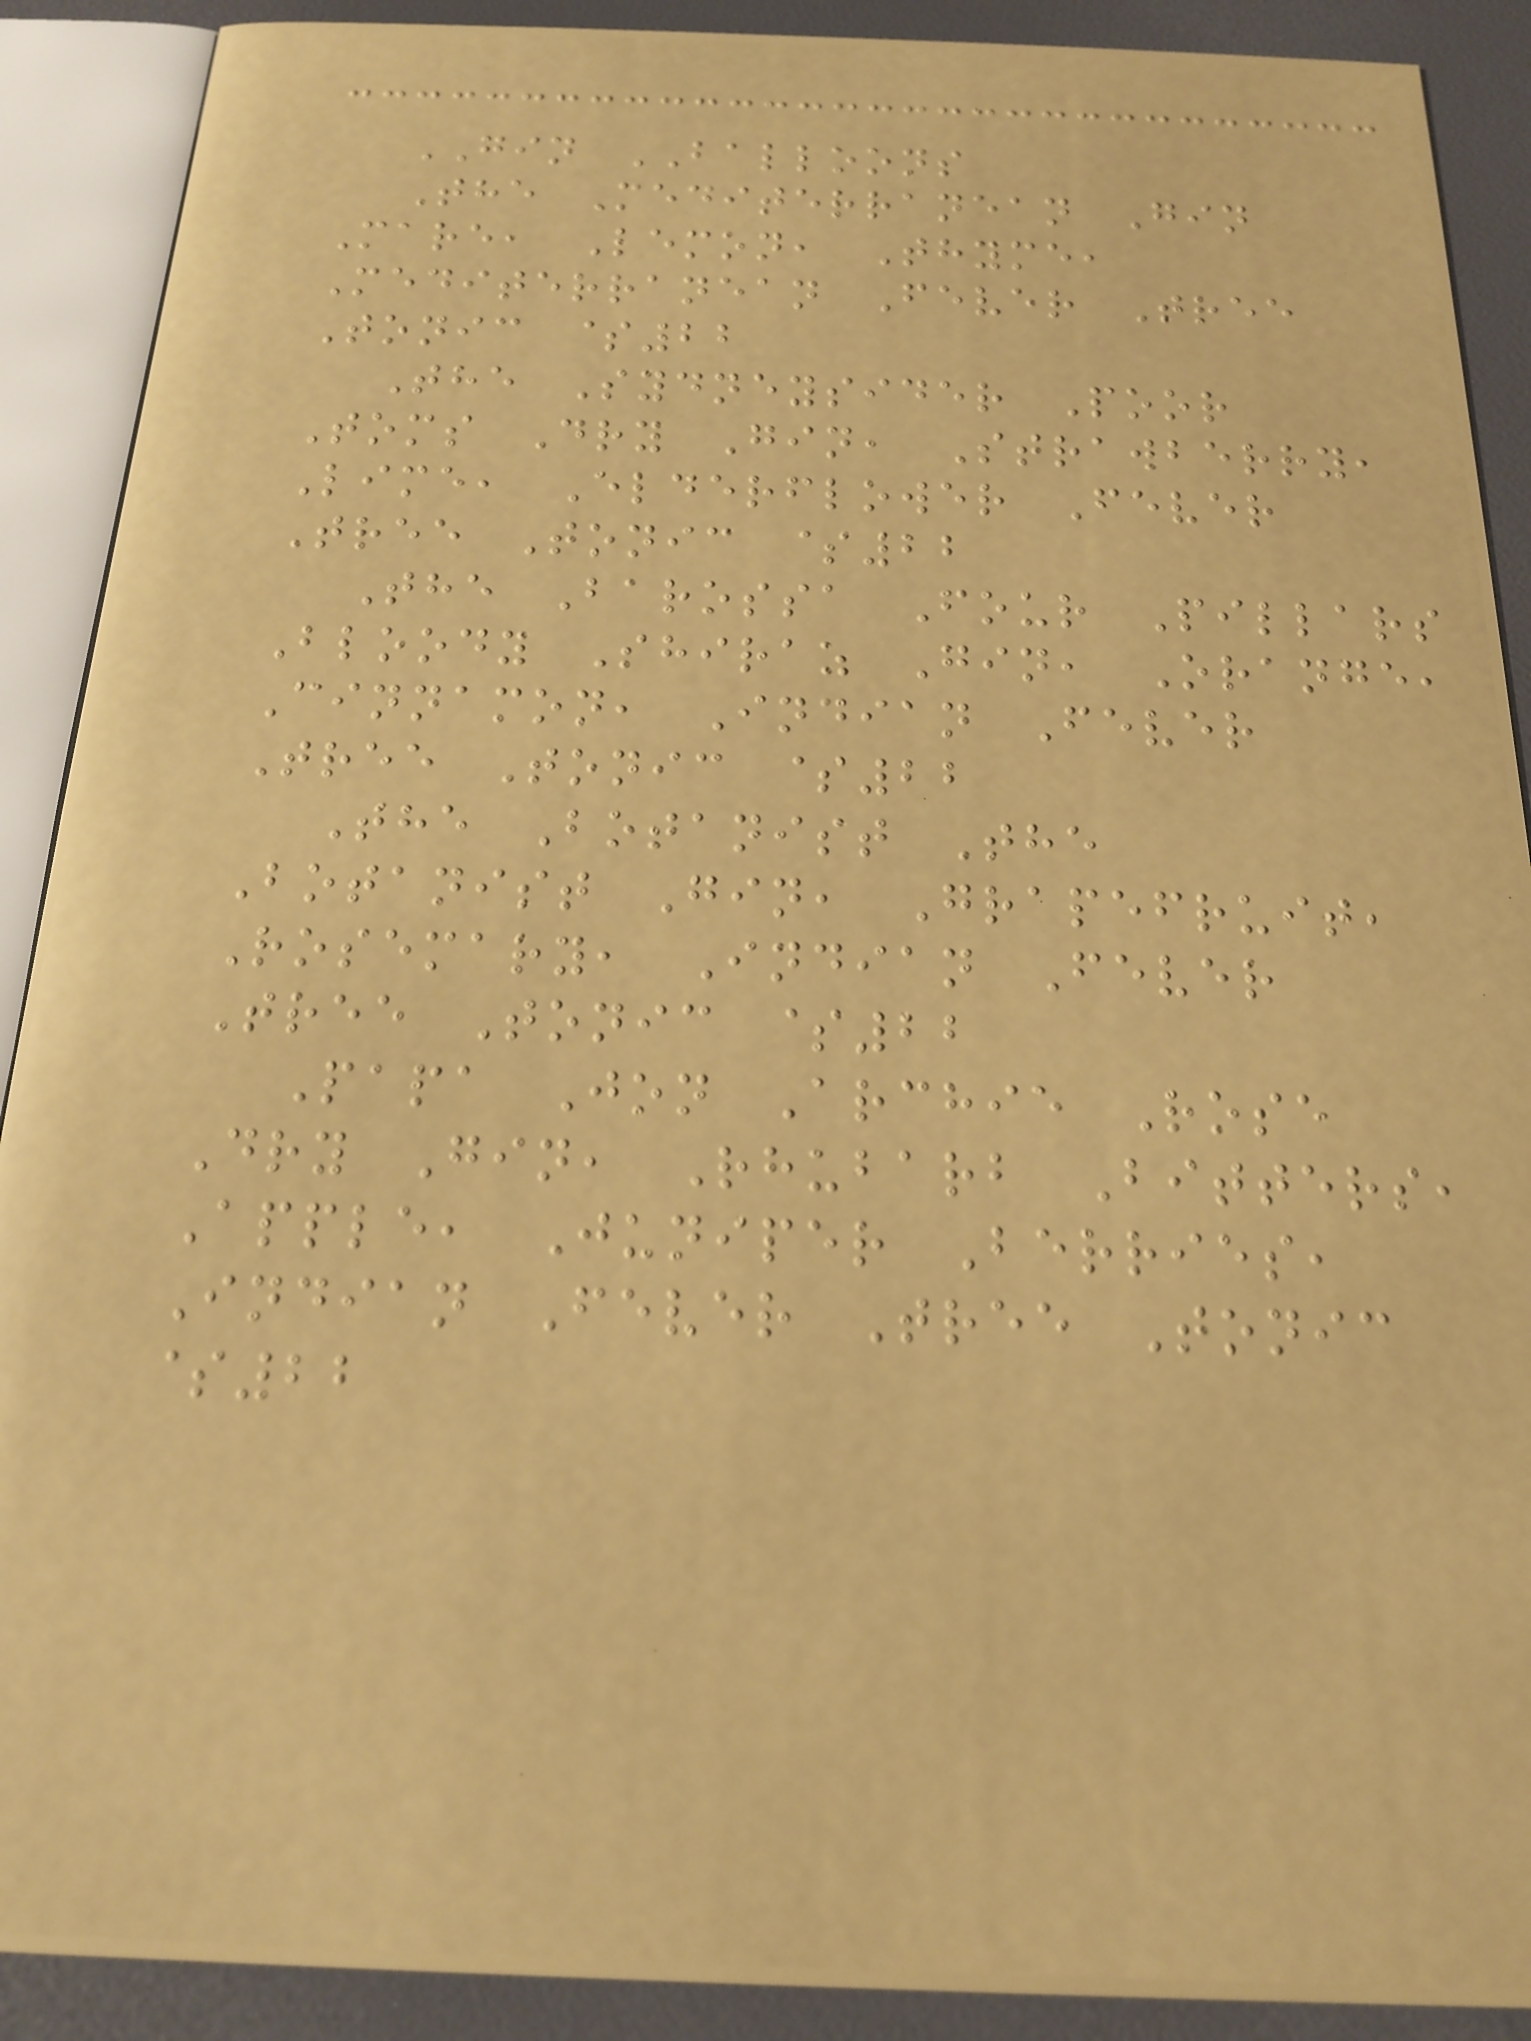GIN BALLOONS
The Mediterranean Gin
Mare, Lemon, Thyme,
Mediterranean Fever Tree
Tonic $22
The Sydneysider Poor
Toms Dry Gin, Strawberry,
Lime, Elderflower Fever
Tree Tonic $22
The Barossa Four Pillars
Bloody Shiraz Gin, Orange,
Cinnamon, Indian Fever
Tree Tonic $22
The Botanist The
Botanist Gin, Grapefruit,
Rosemary, Indian Fever
Tree Tonic $22
Papa Jon Archie Rose
Dry Gin, Rhubarb Bitters,
Apple, Juniper Berries,
Indian Fever Tree Tonic
$22
